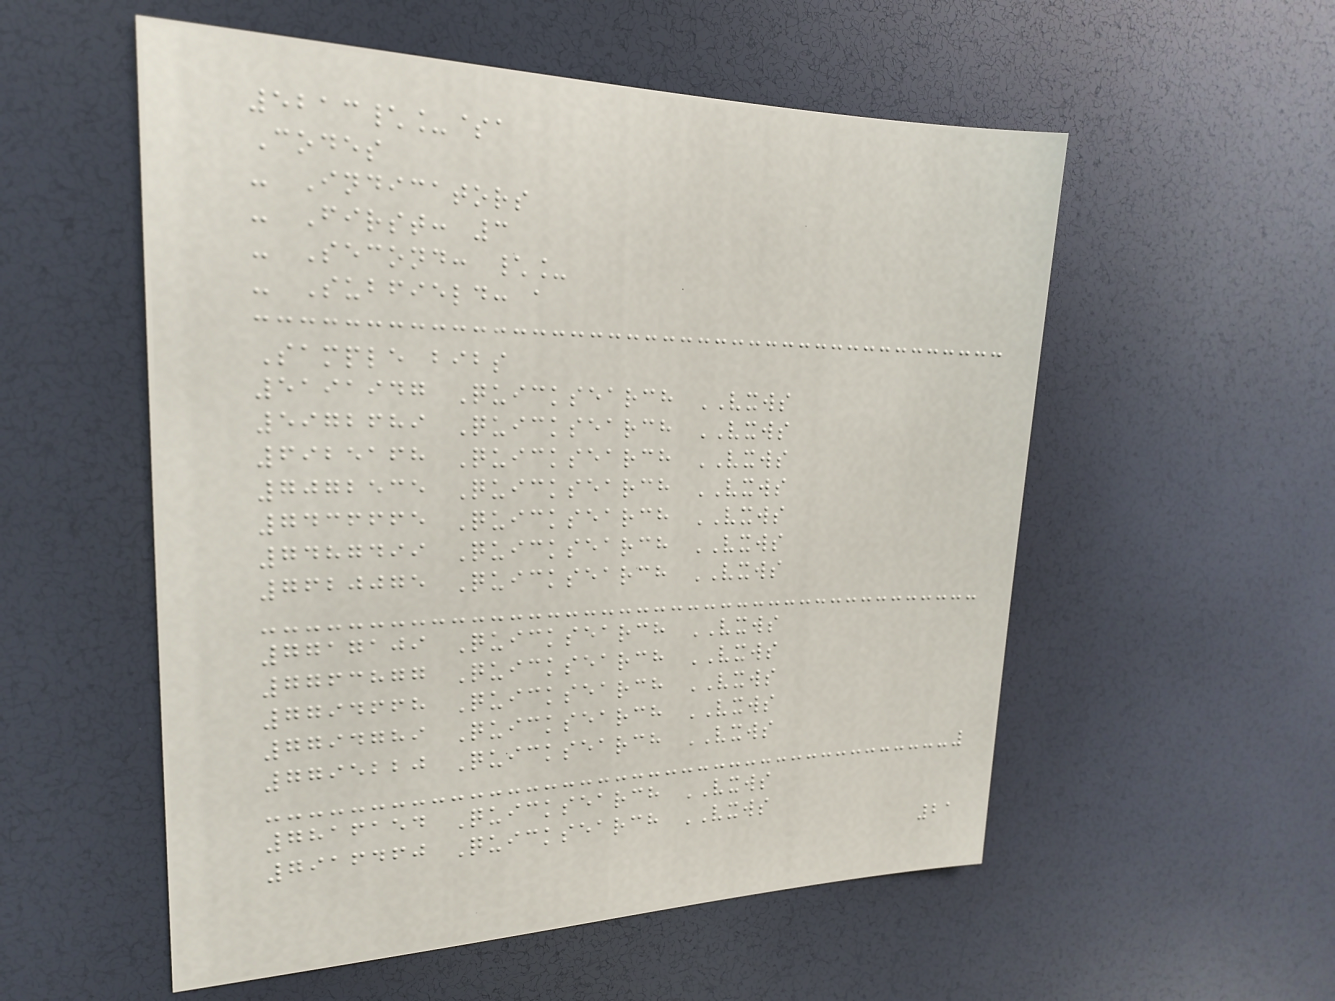5213\_$a
Codes
- Indicators
- First: 3
- Second: \_
- Subfield: a
Sample bibs
5191947 Quicksearch VXWS
5972689 Quicksearch VXWS
6925168 Quicksearch VXWS
7072535 Quicksearch VXWS
7436665 Quicksearch VXWS
7487499 Quicksearch VXWS
7620075 Quicksearch VXWS
7717109 Quicksearch VXWS
7763877 Quicksearch VXWS
7794668 Quicksearch VXWS
7794789 Quicksearch VXWS
7795220 Quicksearch VXWS
7816154 Quicksearch VXWS
7916460 Quicksearch VXWS
21
